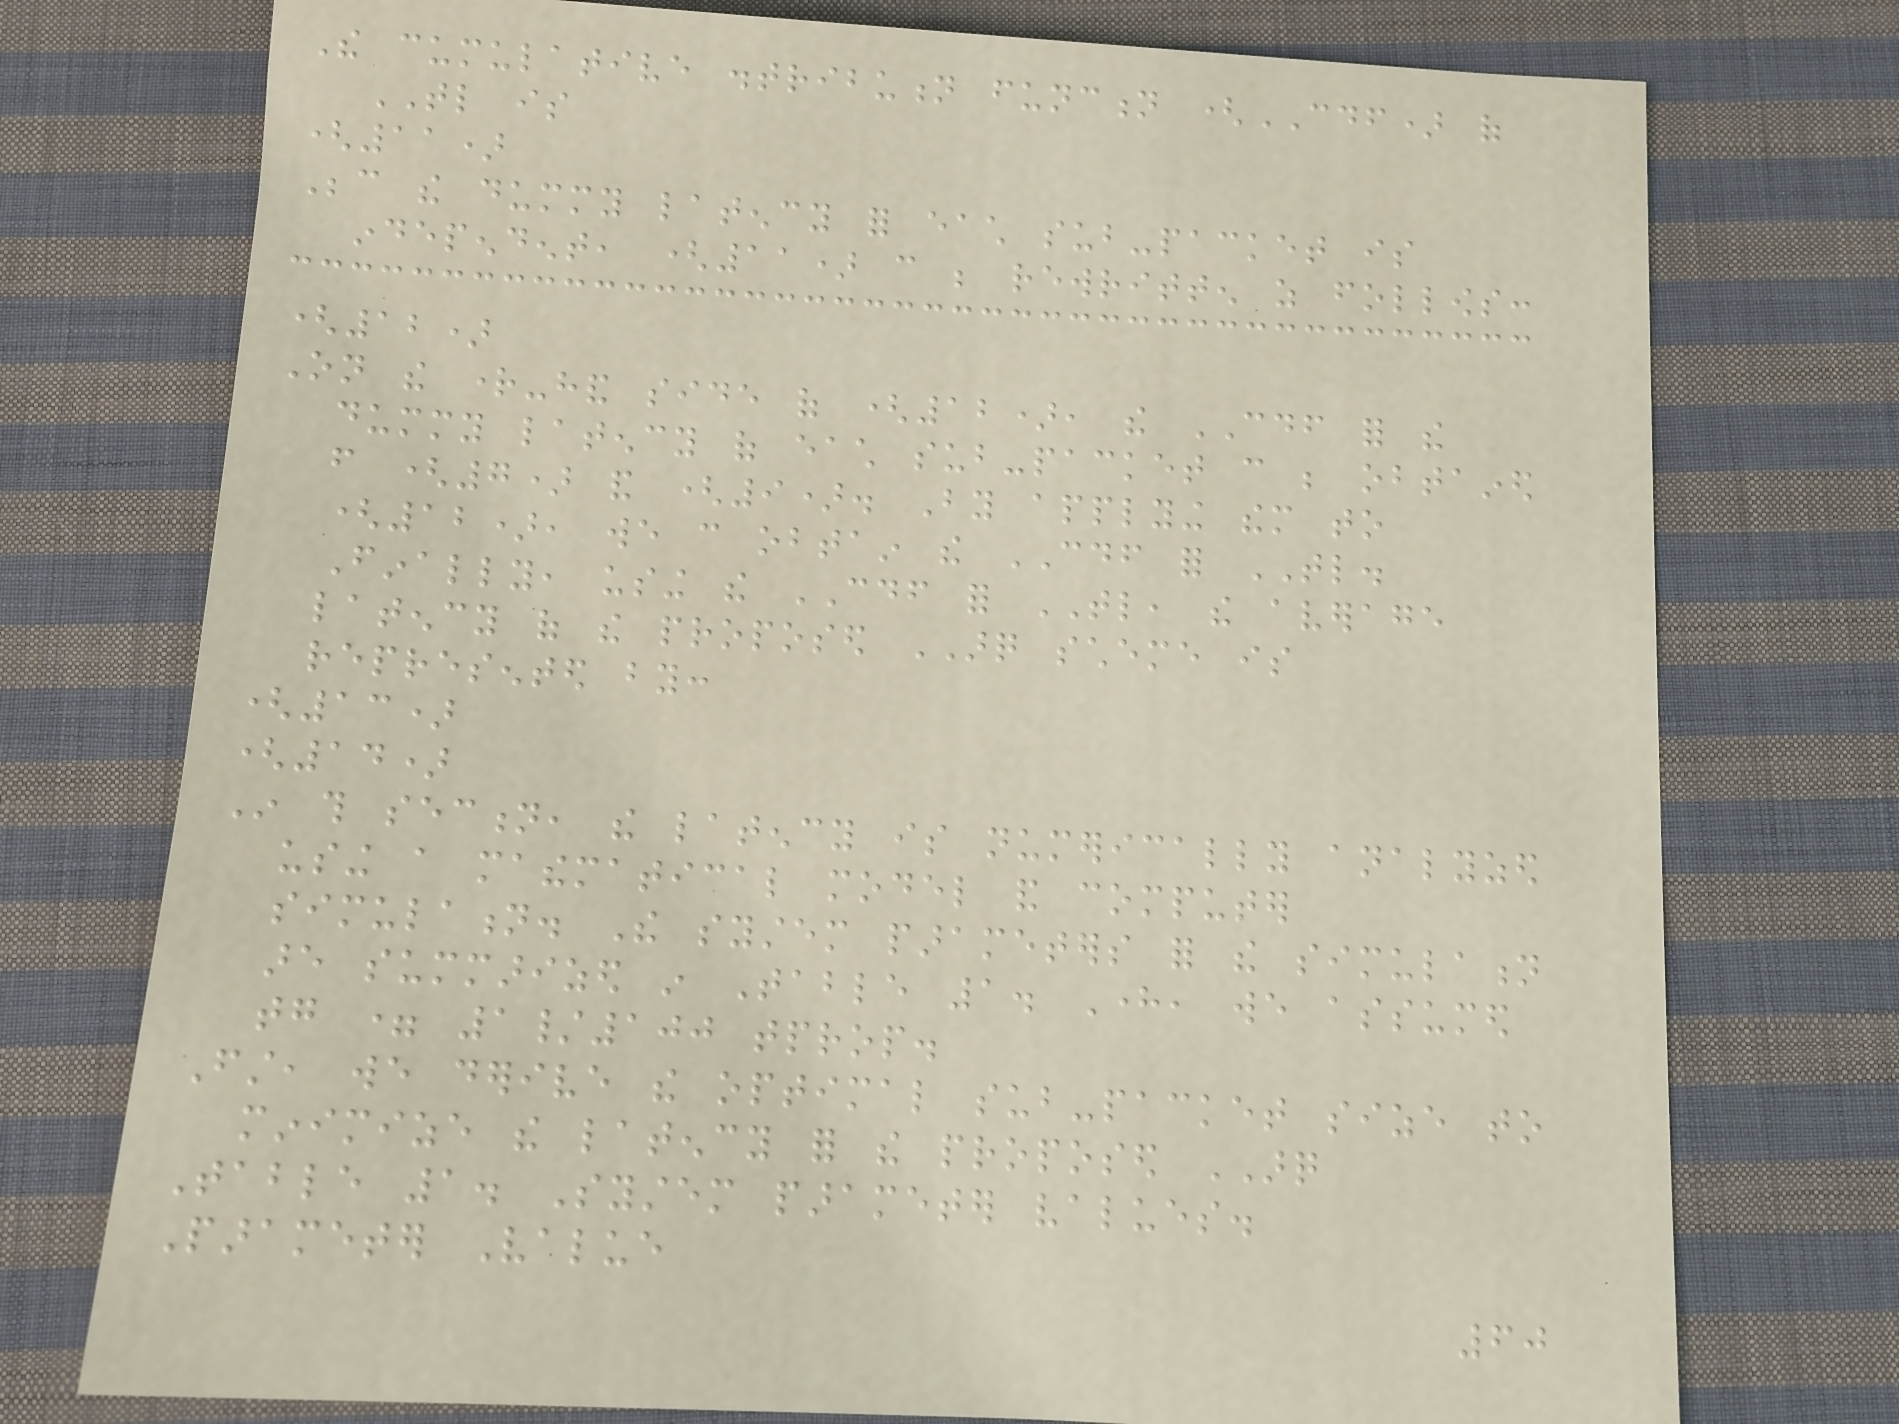The cumulative distribution function (CDF) of
TL is
(11)
Because the dummy latency for each sub-packet is
independent, (11) can be rewritten as follows:
(12)
On the right-hand side of (12), the CDF for the
dummy latency of each sub-packet can be obtained
from (7) and (9). By applying them to
(12), we can obtain the CDF for TL.
Finally, using the CDF for TL, the average
latency of the proposed ARQ scheme is
represented by:
(13)
(14)
In this section, the latency is numerically analyzed
using a mathematical model and computer
simulation. The system parameters for the simulation
are summarized in Table 1. Here, we assumed
tg = 1/100 tprop.
First, we derive the optimal sub-packet size to
minimize the latency for the proposed ARQ
Table 1. System parameter values.
Parameter Value
60
